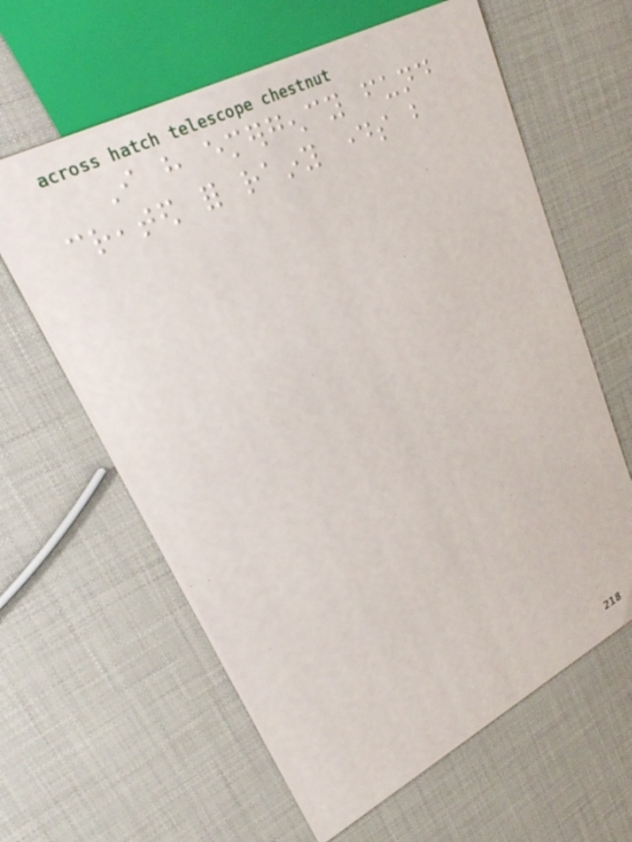I have emergency fund
created for rainy days but
